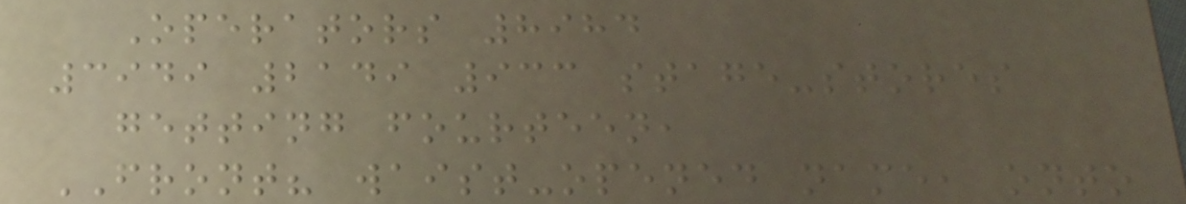Operators 8984
3949 2149 933 stage-stores
getting fourteen,
FRONT? waist-opened name, onto
